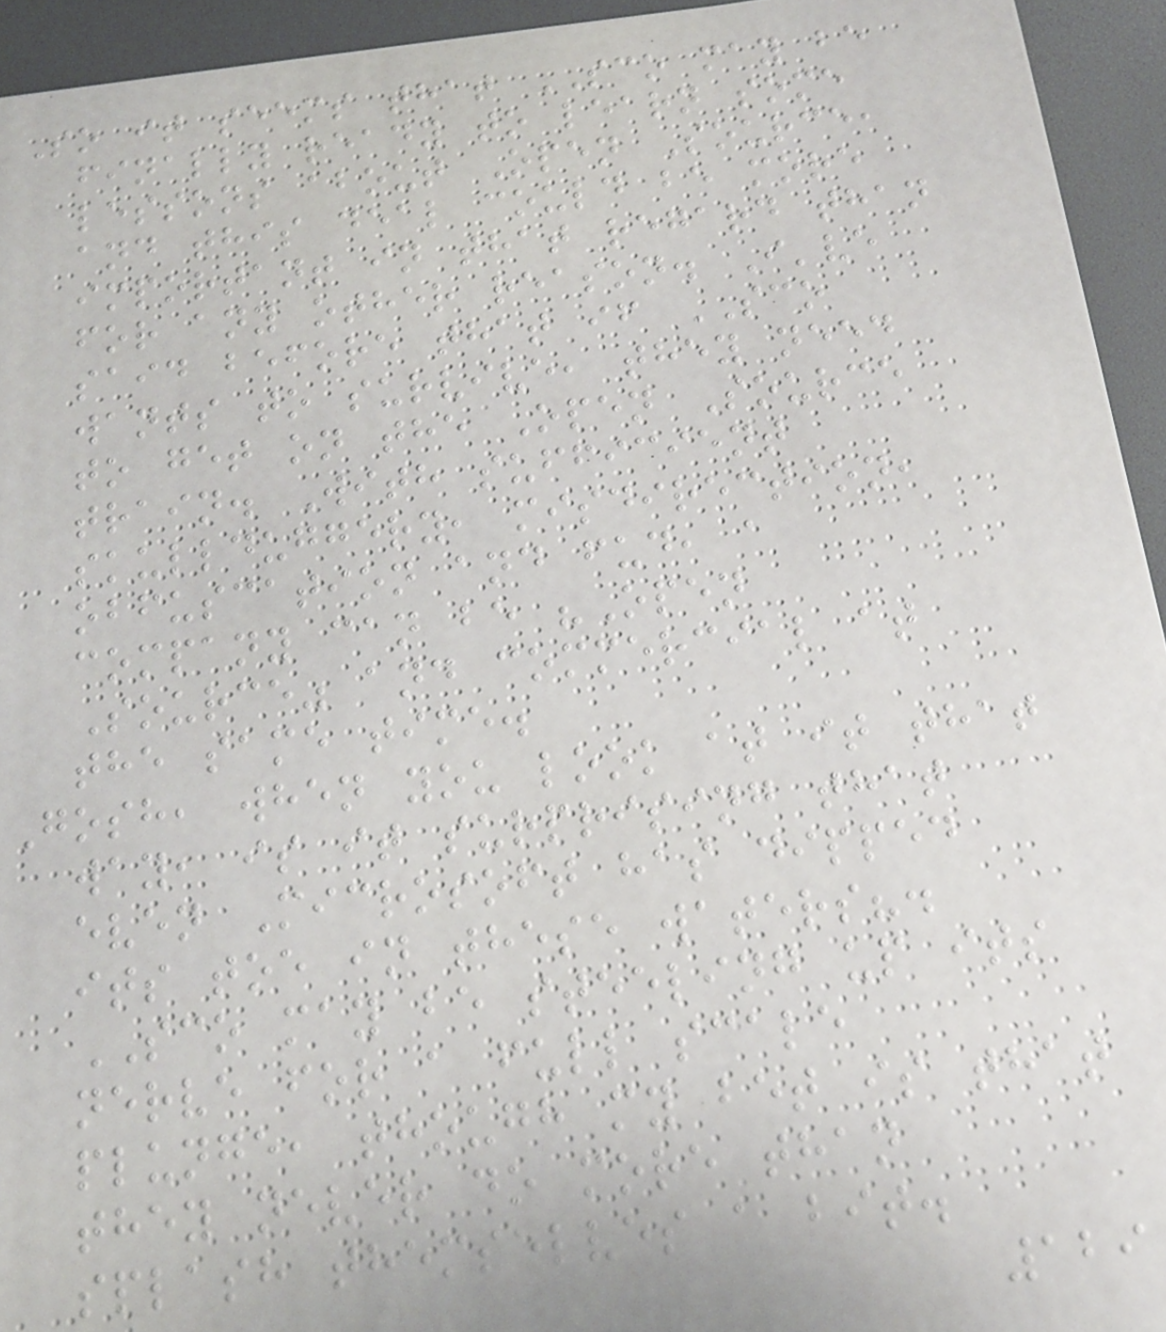So it seems that SCO may be
finally ready to learn some
lessons about Open Source,
and this deal could be more
important in that regard than
for any other reason. I've
said before that if SCO
wants to survive, they need
to get on the Open Source
train. With sufficient
skullduggery, misdirection,
obfuscation and fud, a
company can be "Open
Source" and commercial at
the same time.
Gosh, when you look at it that
way, is it surprising that
even Microsoft has dipped
its toe in these waters?.
SCO may be steeling up its
nerve for a full scale
plunge, though my bet is that
they never do more than
splash themselves a bit.
129
